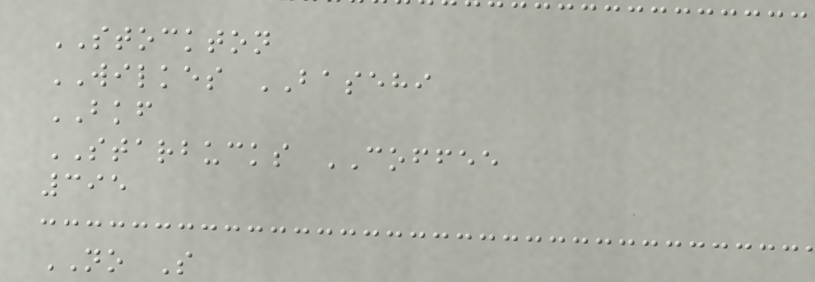STOCKTON
WILKES BASEHI
BKF
STARBUCKS COFFEE
395
NO S
